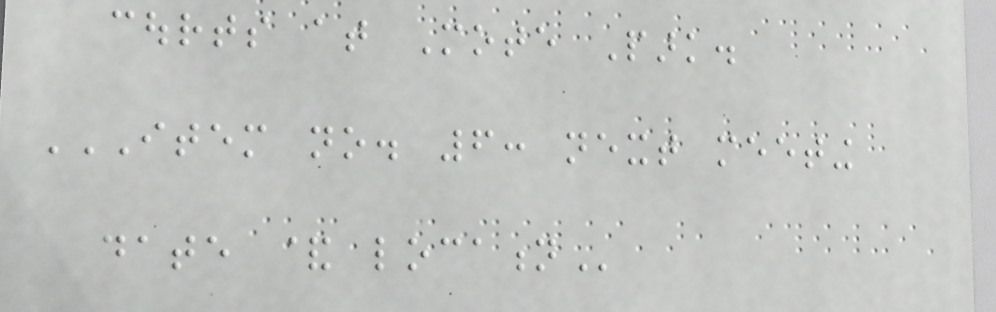courts at Mote Park.
ITEM NO. 6: NEXT MEETING
DATE & LOCATION
